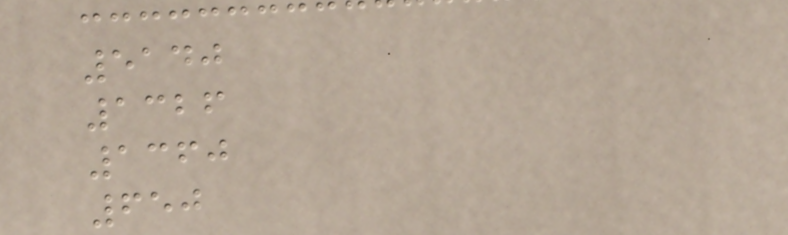5140
1326
1360
650
